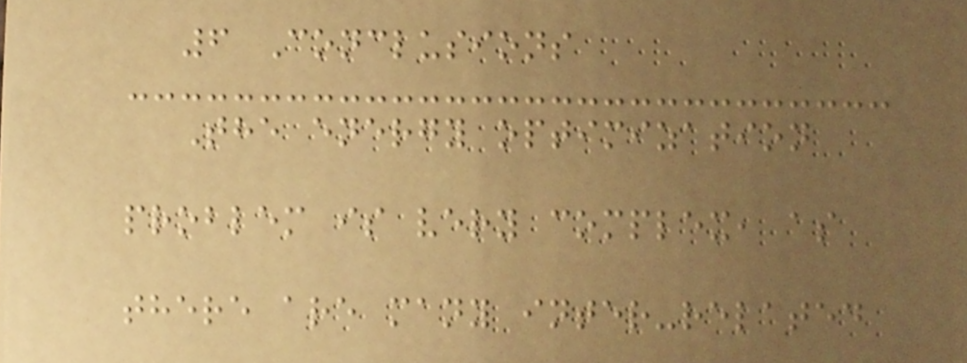6 Conclusions
The energy optimization
problem is very complex, as
there are many inter-related
